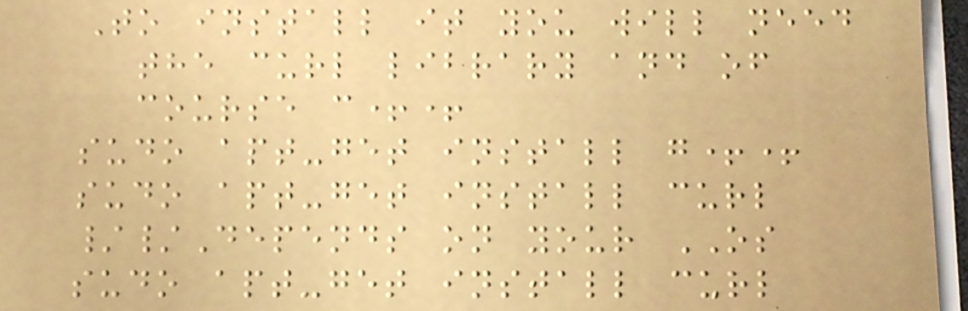To install it you will need
the curl library and of
course c++
sudo apt-get install g++
sudo apt-get install curl
//Depends on your OS
sudo apt-get install curl
